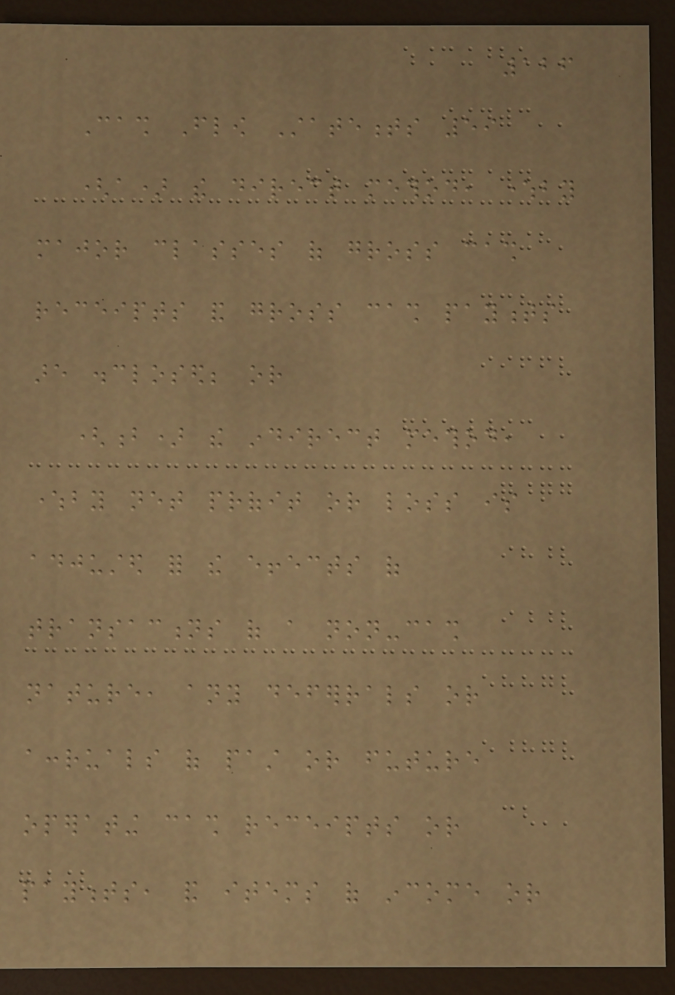126
Cash Flow Statements 59
(a) the direct method, whereby
major classes of gross cash
receipts and gross cash payments
are disclosed; or
(b) the indirect method,
whereby net profit or loss is
adjusted for the effects of
transactions of a non-cash
nature, any deferrals or
accruals of past or future
operating cash receipts or
payments, and items of income or
